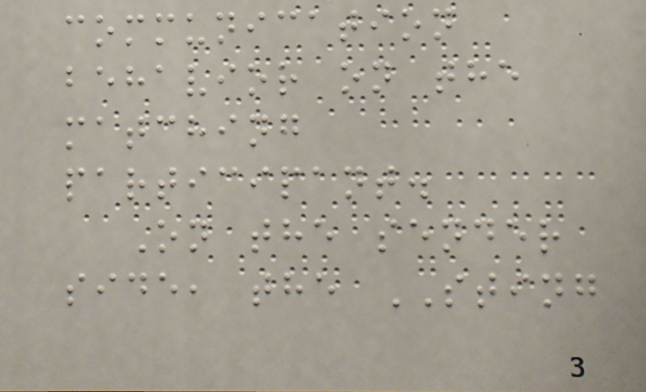communication
behavior on the
matching
participant.
On the sender
side, the STING
